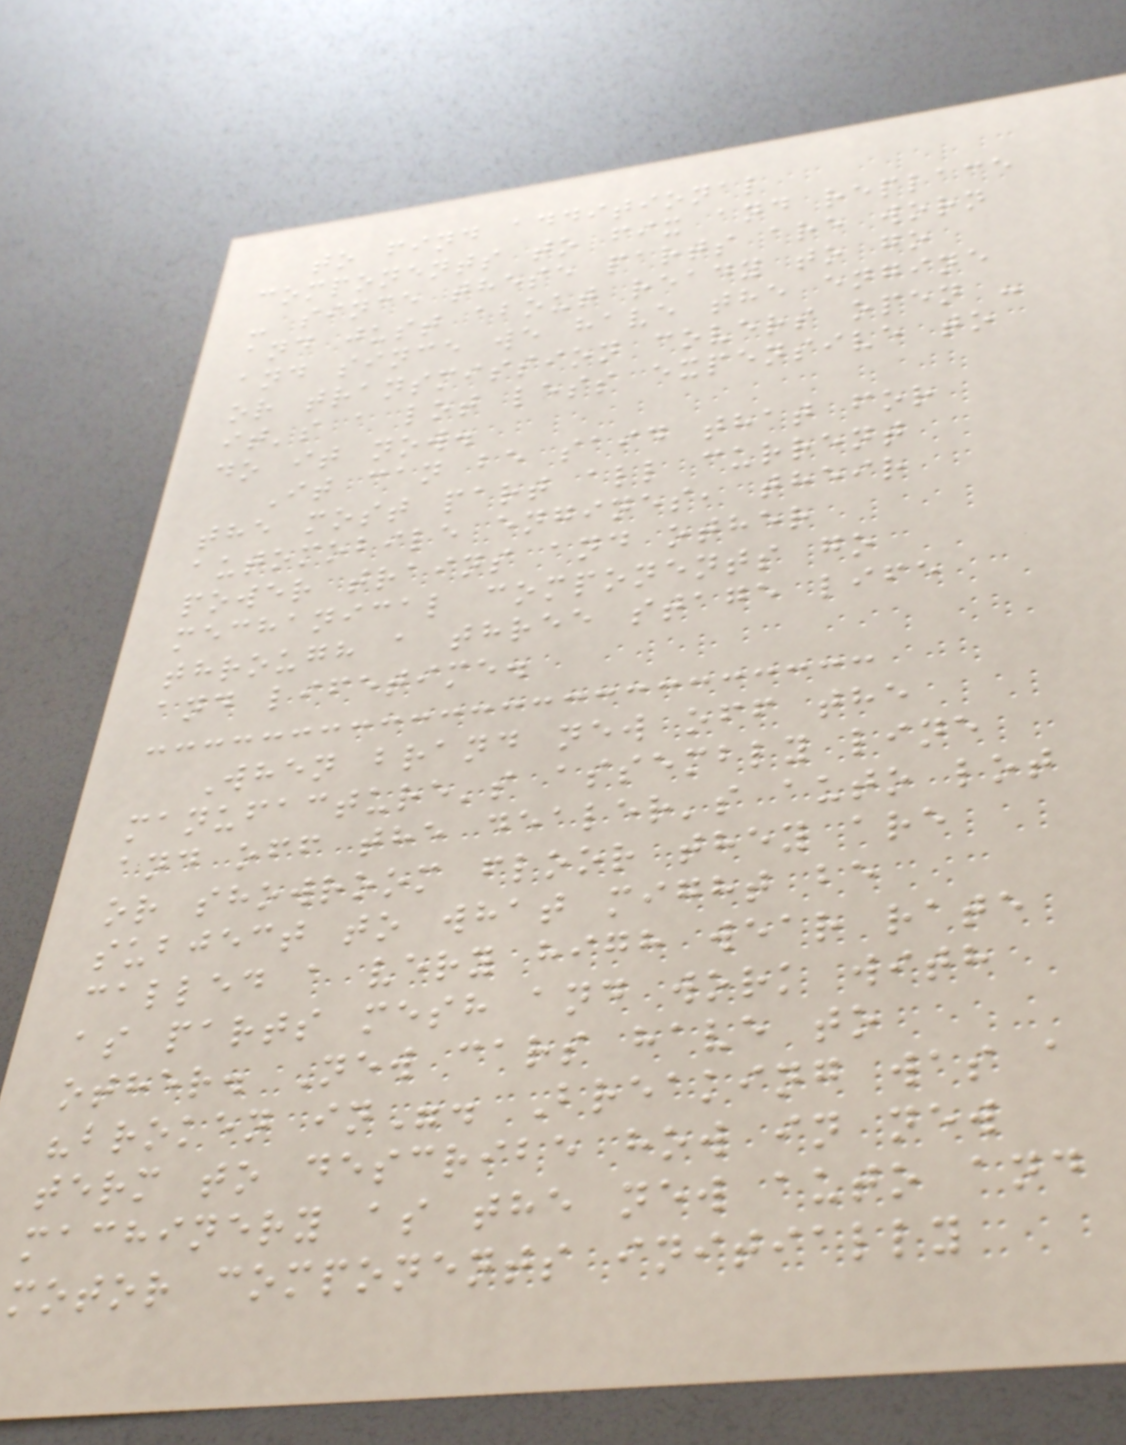to find additional
components to fix and replace
- since these parts are worn
and just about ready to go
and since we have the engine
or transmission covers open -
it's a lot less expensive to
do it now.
It can be said that for
the most part all current
automobile engines, their
power trains and other
mechanical components go
through a three stage life
and lifetime.
When brand new off the
manufacture's assembly line
and off the dealer's auto lot
or showroom floor they are
subject to what might be
called a very high wear rate
as parts mesh and work with
other. New cars have to
"broken in". Breaking was a
term to describe how in new
machinery as the new auto and
motor components initially
